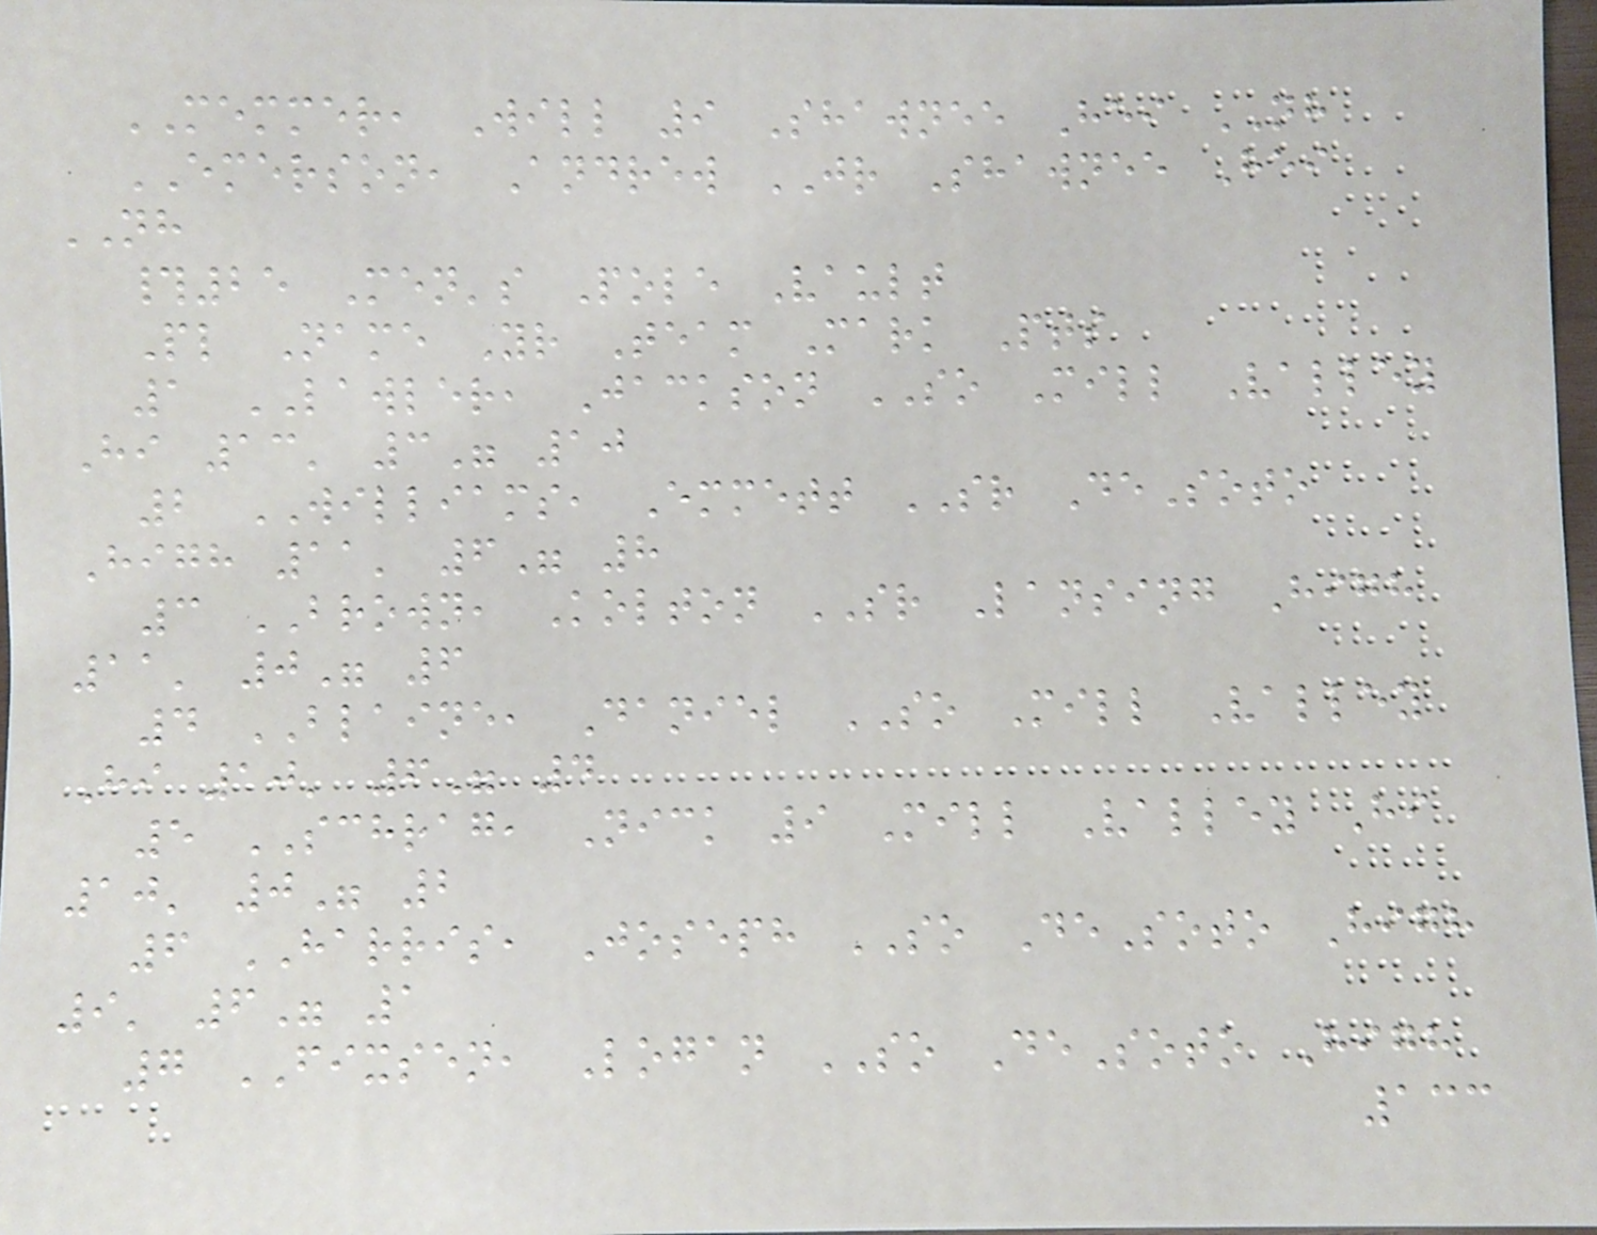MEMMER, Will 9 Shawnee Hei NH
EMERSON, Andrew JR Shawnee Hei
NH
#25 Men's Pole Vault
Pl Name Yr Team Mark Pts
1 LAWLER, Jackson SO Mill Valley
Hi 13' 3" 10
2 WILLIAMS, Emmett SR DeSoto
High 11' 6" 8
3 BROWN, Kolton SR Lansing High
11' 0" 6
4 BLAINE, Daniel SO Mill Valley
Hi 10' 6" 4
5 SCHRAG, Nick 9 Mill Valley Hi
10' 0" 2
6 HARRIS, Joseph SO DeSoto High
9' 6" 1
7 FIXSEN, Logan SO DeSoto High
133
